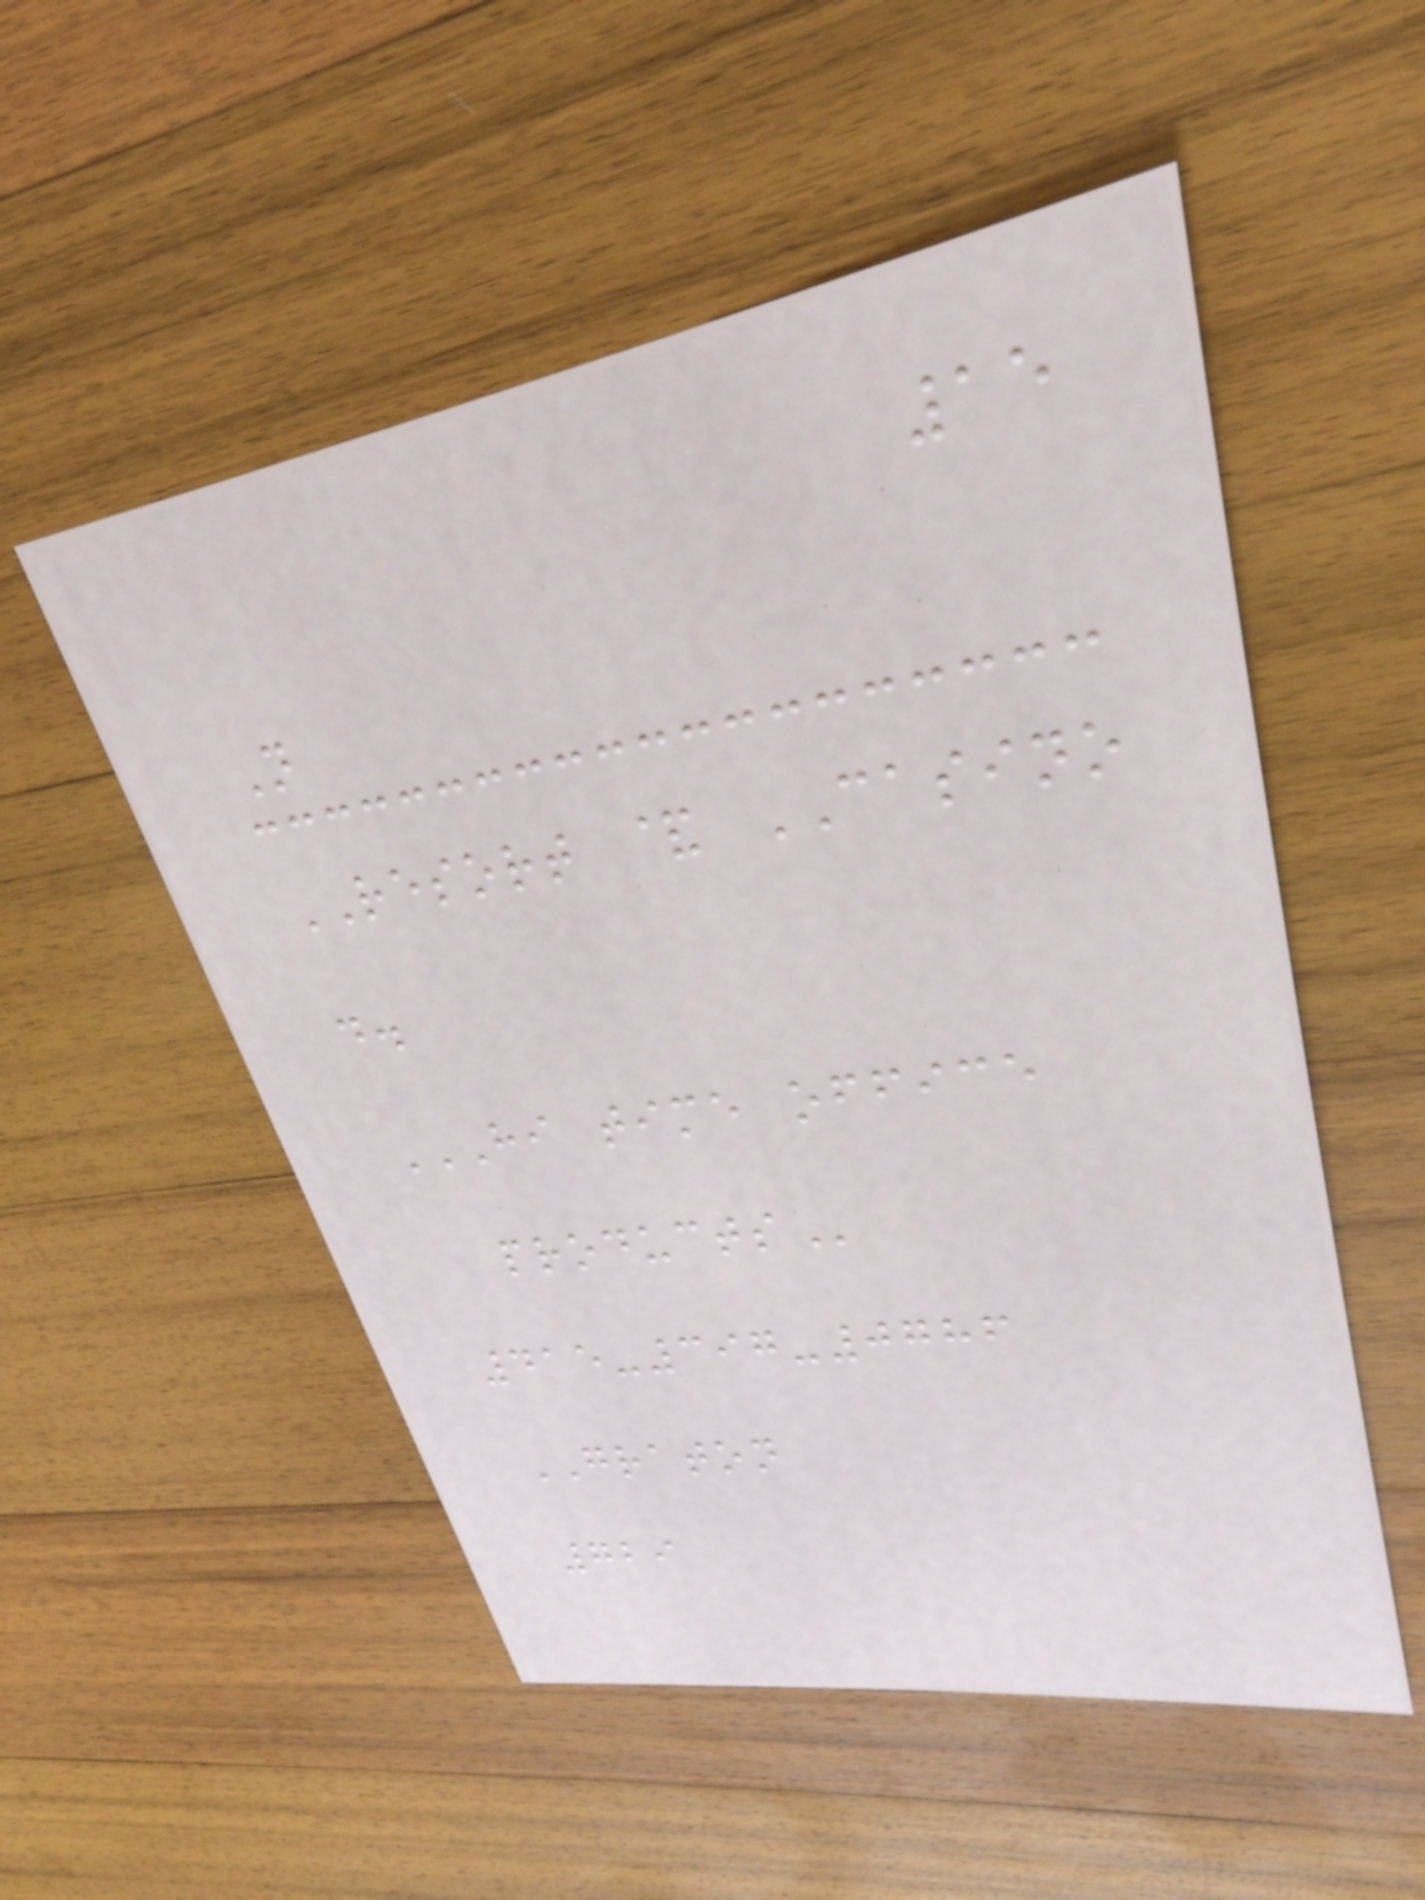15
N
RESORT & CASINO
d.
HI TIME OFFICE
PRODUCTS
415-397-0786
GRATON
729
